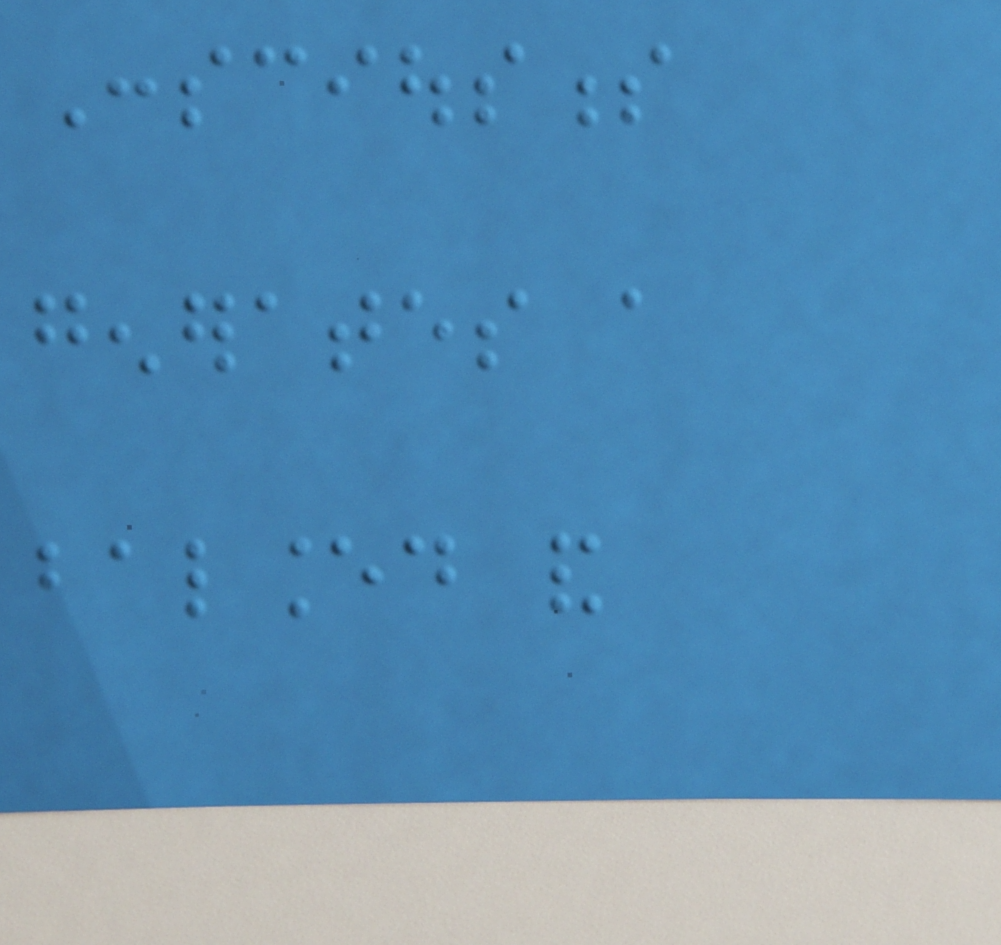Consciousness
generates a
balanced and
